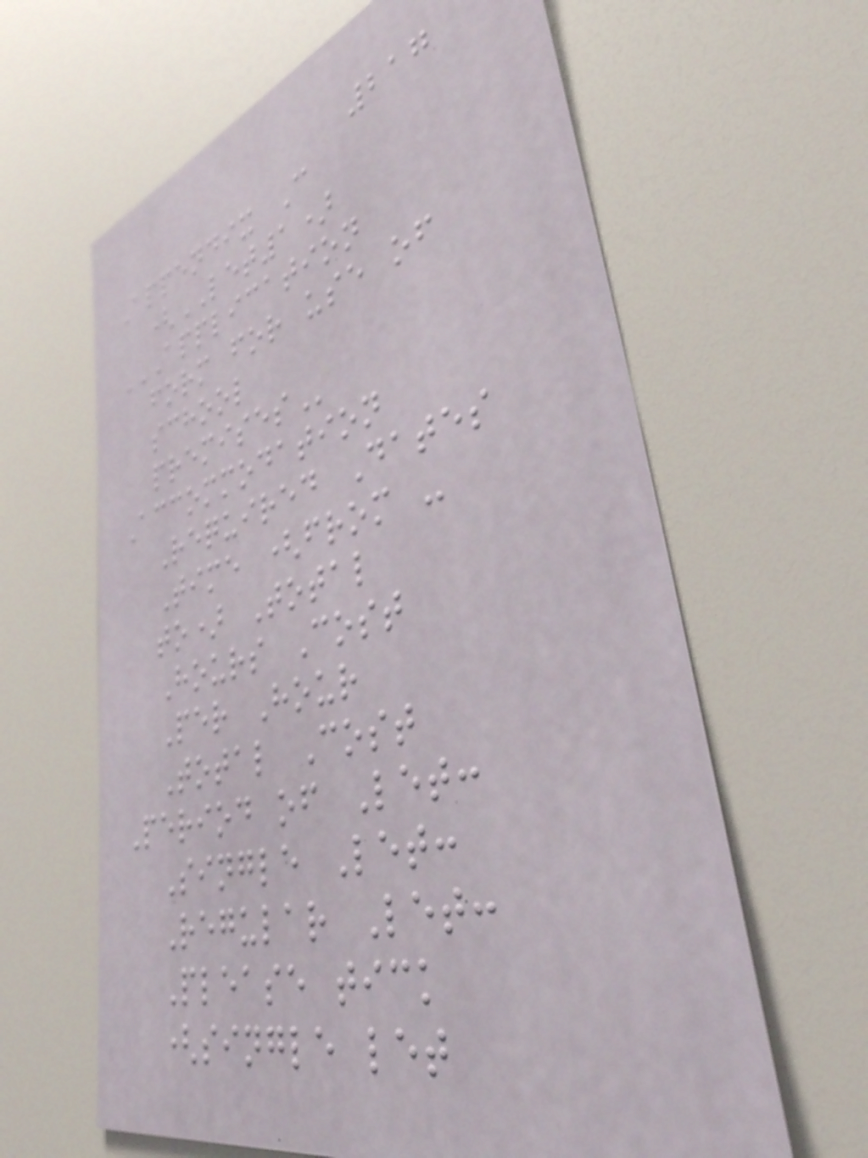217
Appendix C
(LET1)
APPLICATION
FORM FOR USE OF
SCHOOL
PREMISES
Accommodation
Required Dates
Time (from -
to) Total
Hours Cost
Per Hour
Total Cost
Period of Let:
Single Let:
Regular Let:
Please tick
(single let
